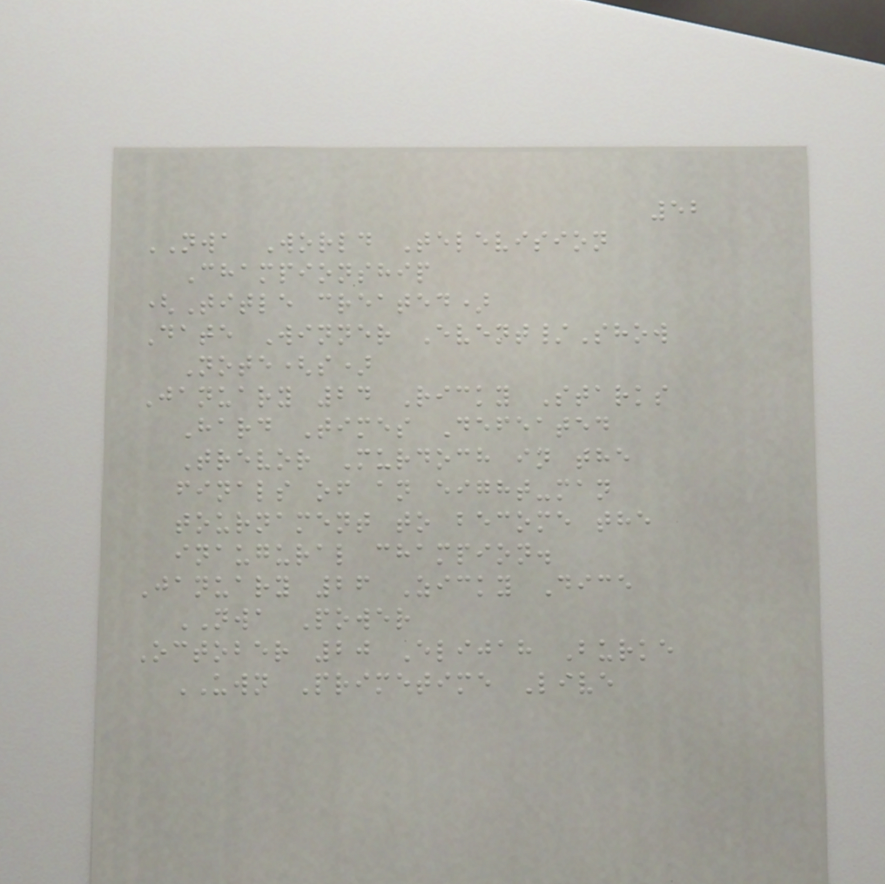52
NWA World Television
Championship
(Title created)
Date Winner Event/Show
Note(s)
January 24 Ricky Starks
Hard Times Defeated
Trevor Murdoch in the
finals of an eight-man
tournament to become the
inaugural champion.
January 26 Zicky Dice
NWA Power
October 20 Elijah Burke
UWN Primetime Live
